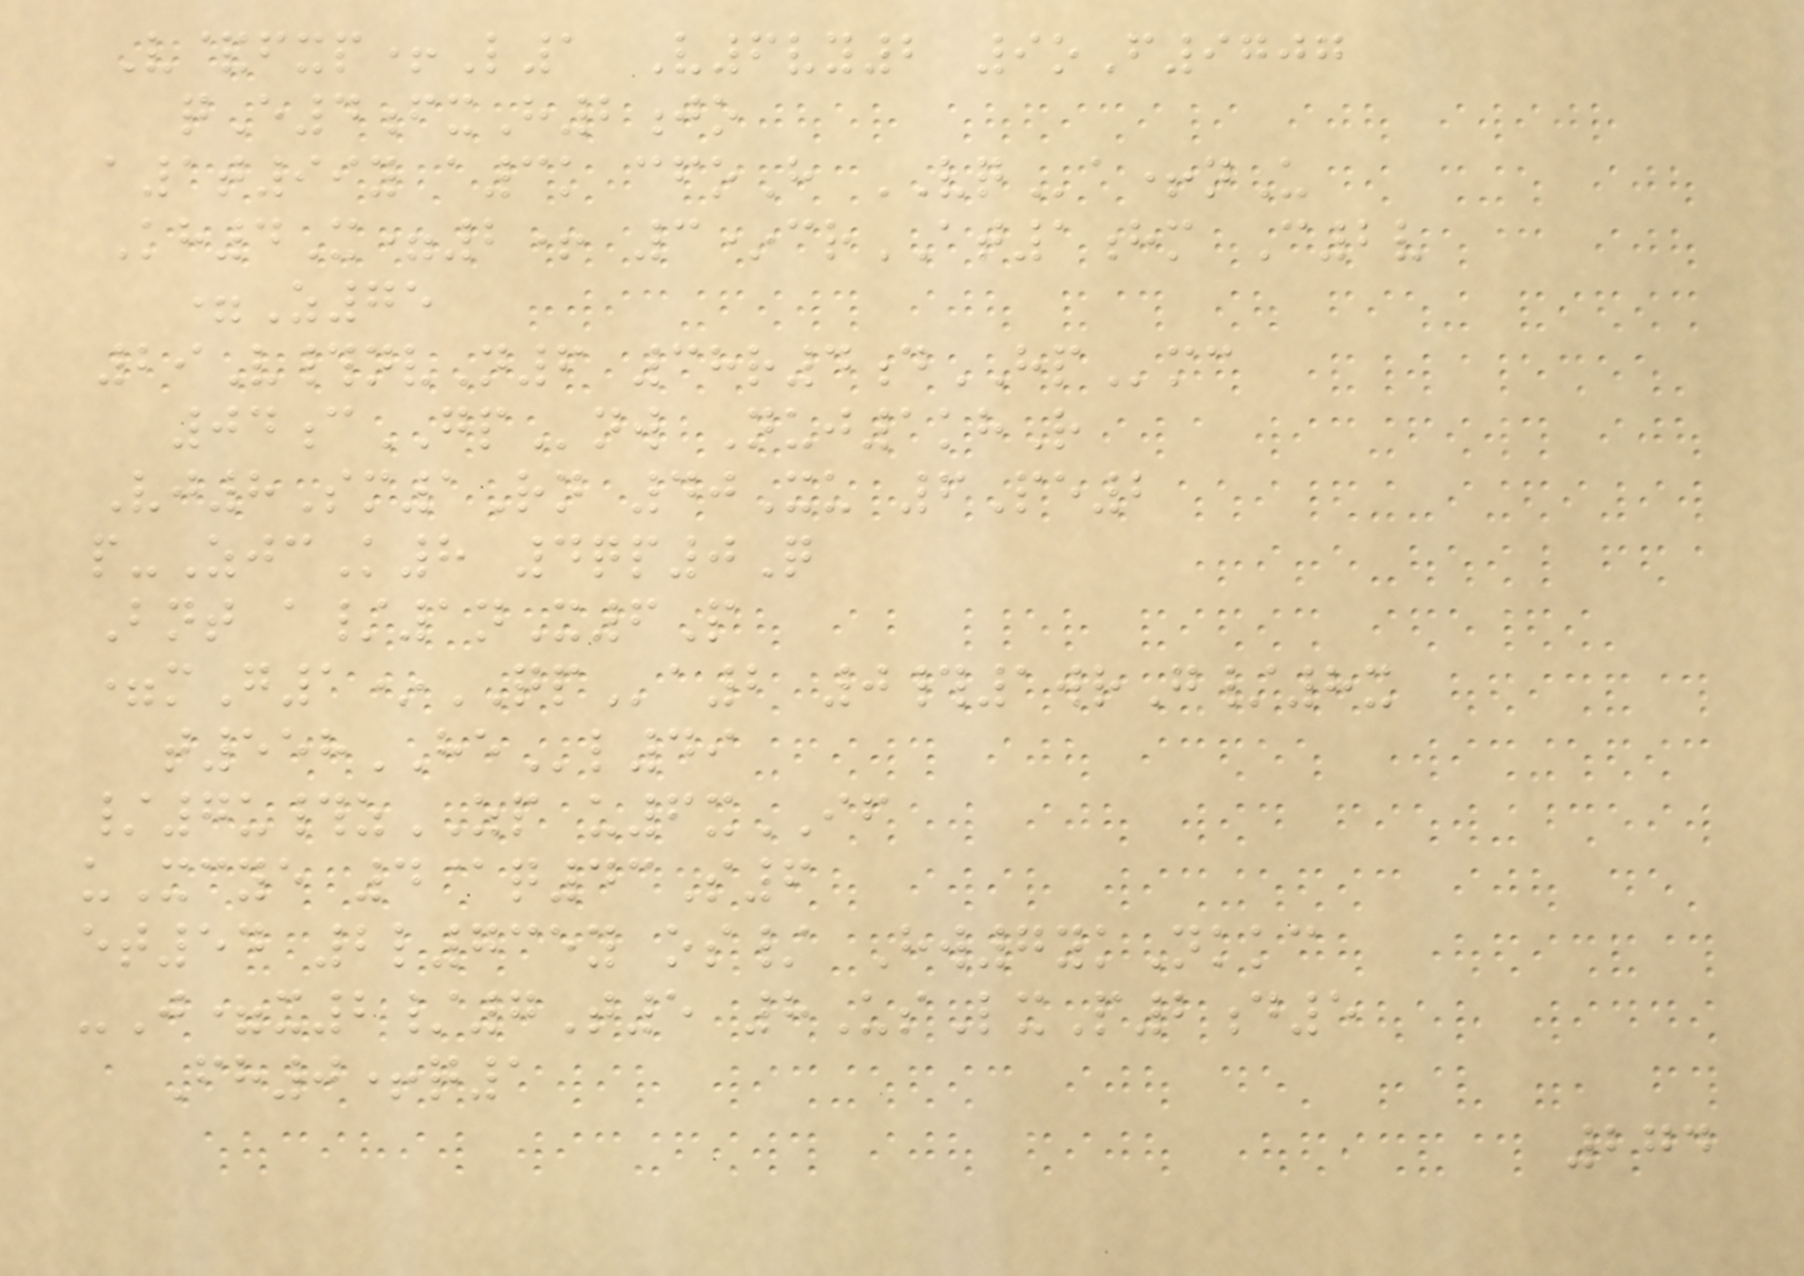V&fxp+L1 V6vy2 9oF9707
qE4fxH2jo
a1t99y a3k cfoH VQa+nU
Kh4X=2+ 3*crAT1hm C2v
=Z75
29V#nvN6 38r4dHPmc
04cGPnw Nuj1khR
Vj8Sm1Rn 40Xu 6Pe2
p-ZjcK8 4qp0Q
Bnt a/1nX6P
=mG1*QPa2 0#1wrG/8x
t558HEl49
/7u#zZP u6xIF
uXcye 4@q43S6
et54 2l735y os/ Hw7ykNkkc
-J=x2/7T5 8UsLxP2d5
Fh0+q1
274
